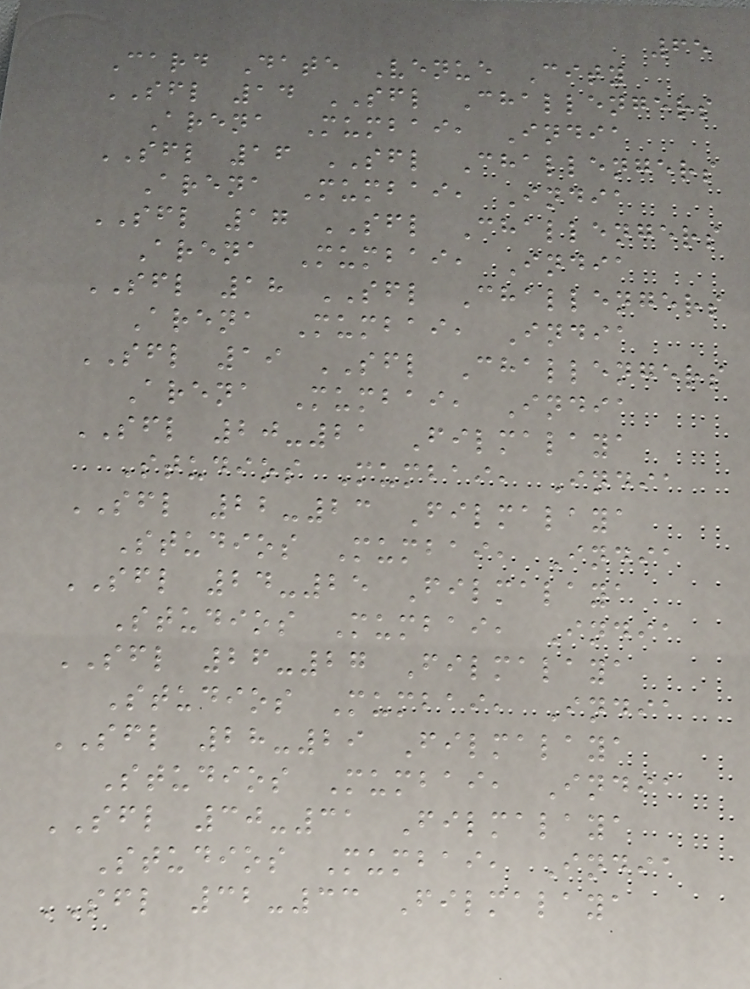65
Card Date Venue City
SFL 14 SFL Challengers
Arena Mumbai, India
SFL 16 SFL Challengers
Arena Mumbai, India
SFL 17 SFL Challengers
Arena Mumbai, India
SFL 18 SFL Challengers
Arena Mumbai, India
SFL 19 SFL Challengers
Arena Mumbai, India
SFL 20-21 Filmalaya
Studios Mumbai, India
SFL 22-23 Filmalaya
Studios Mumbai, India
SFL 24-25 Filmalaya
Studios Mumbai, India
SFL 26-27 Filmalaya
Studios Mumbai, India
SFL 28-29 Filmalaya
Studios Mumbai, India
SFL 30-31 Filmalaya
Studios Mumbai, India
SFL 32-33 Filmalaya
